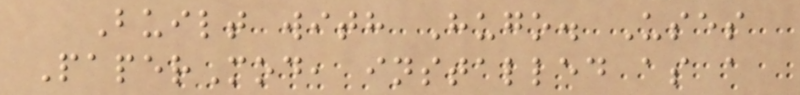Built with Hugo. Uses
PaperMod, installed as a
